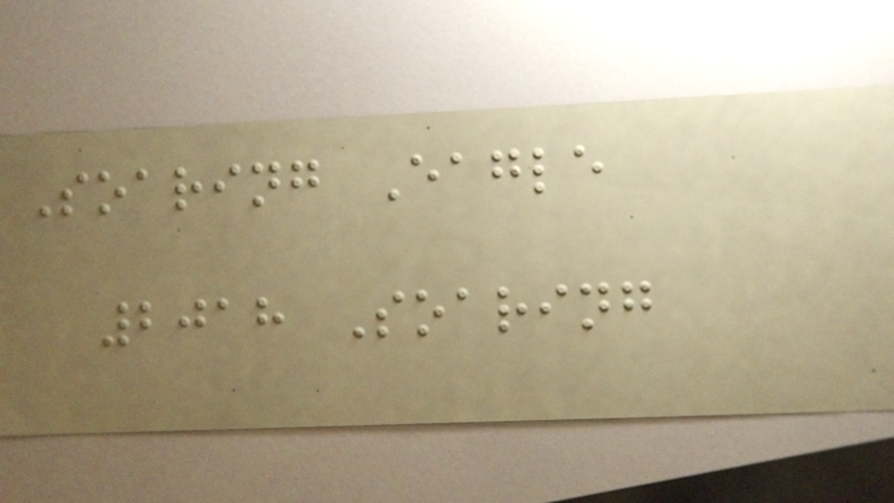Soaring Eagle
2018 Soaring
